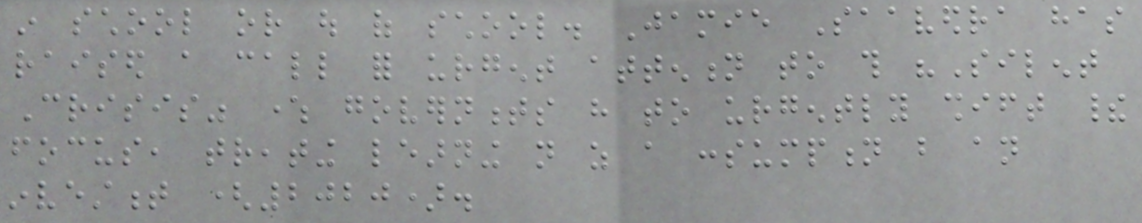in school or out of school. Jamie Saavedra has
raised a call for urgent attention to this "Silent
Crisis" where governments have to urgently shift their
focus, treating learning not as a consumption but an
investment (2020).
